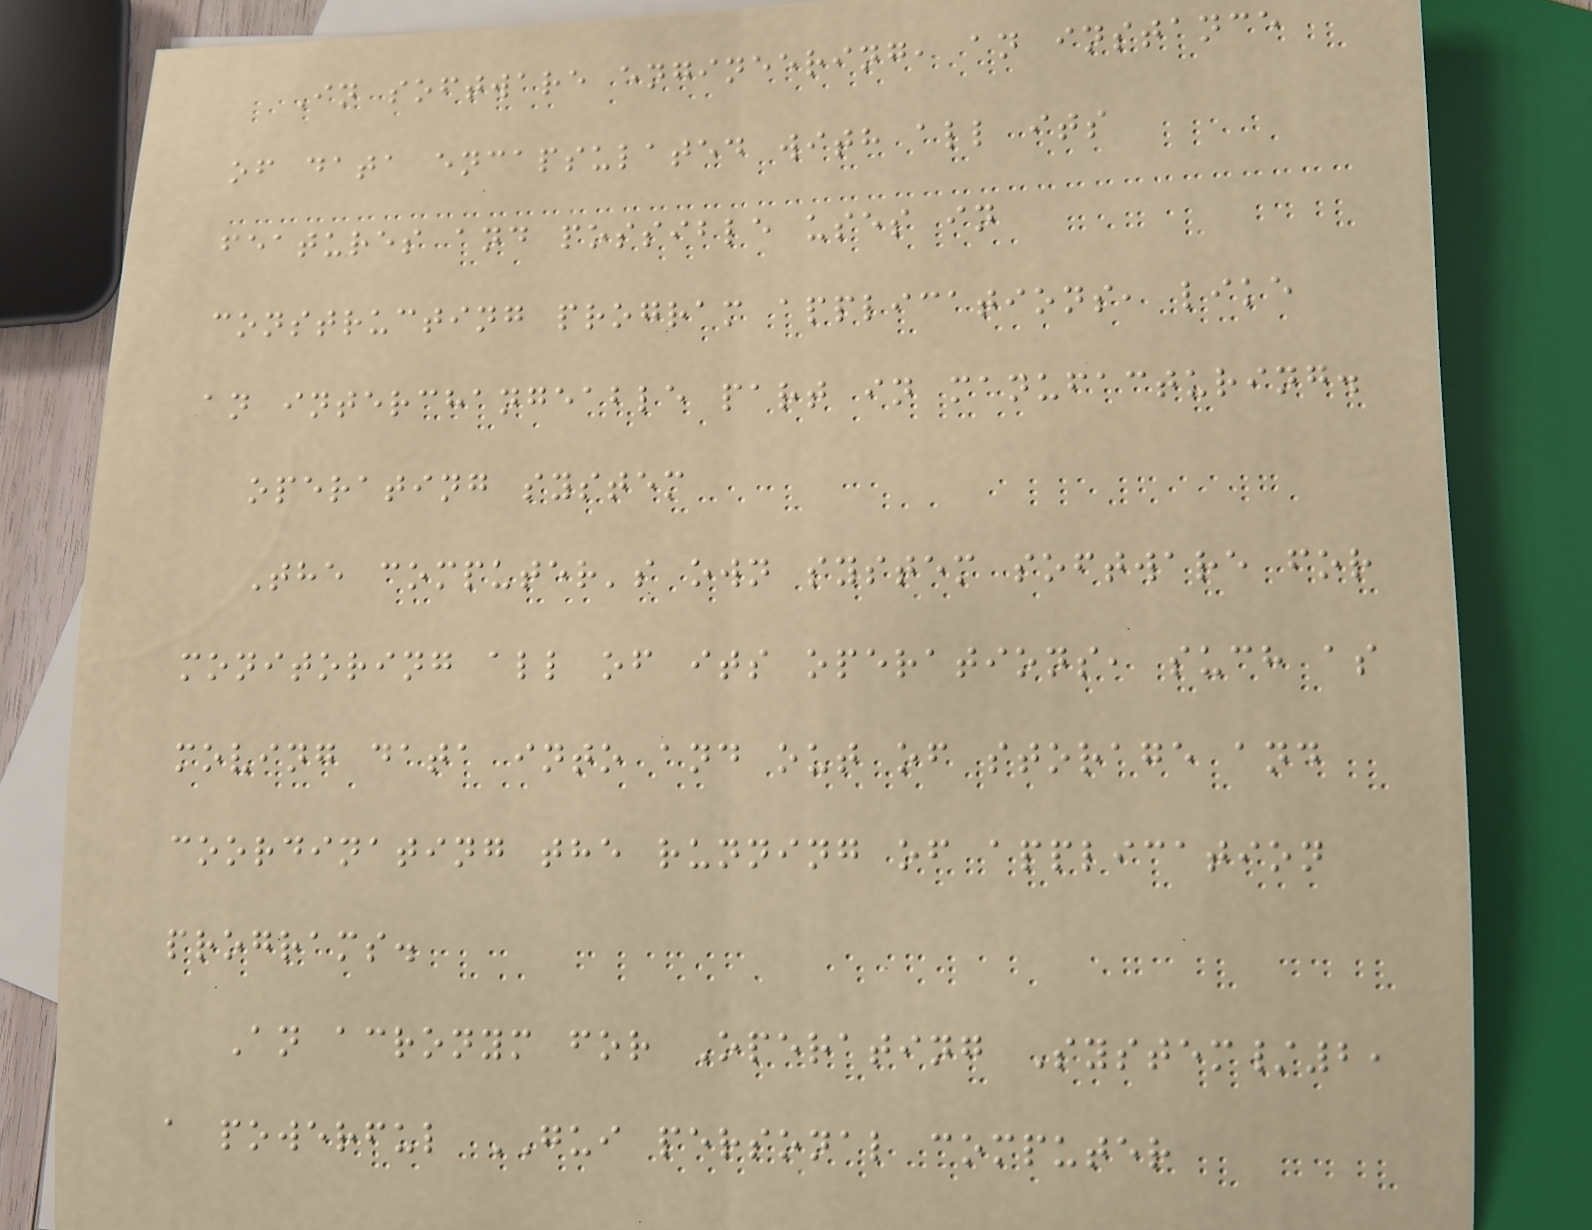In software engineering, an instance
of data encapsulated with all its
features and possible uses in
constructing program applications, like
an interchangeable part in manufacturing.
operating system
The computer's own system software for
monitoring all of its operations, such as
moving data into and out of storage and
coordinating the running of application
programs.
An acronym for Operating System/2,
a powerful GUI personal computer
